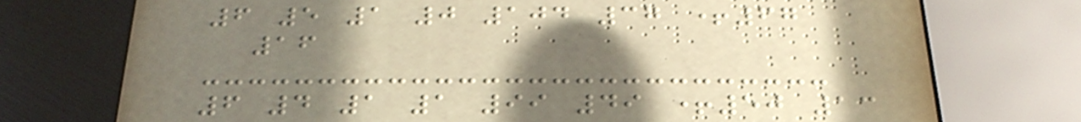6 5 1 0 104 37 +67
16
6 4 1 1 99 49 +50 13
